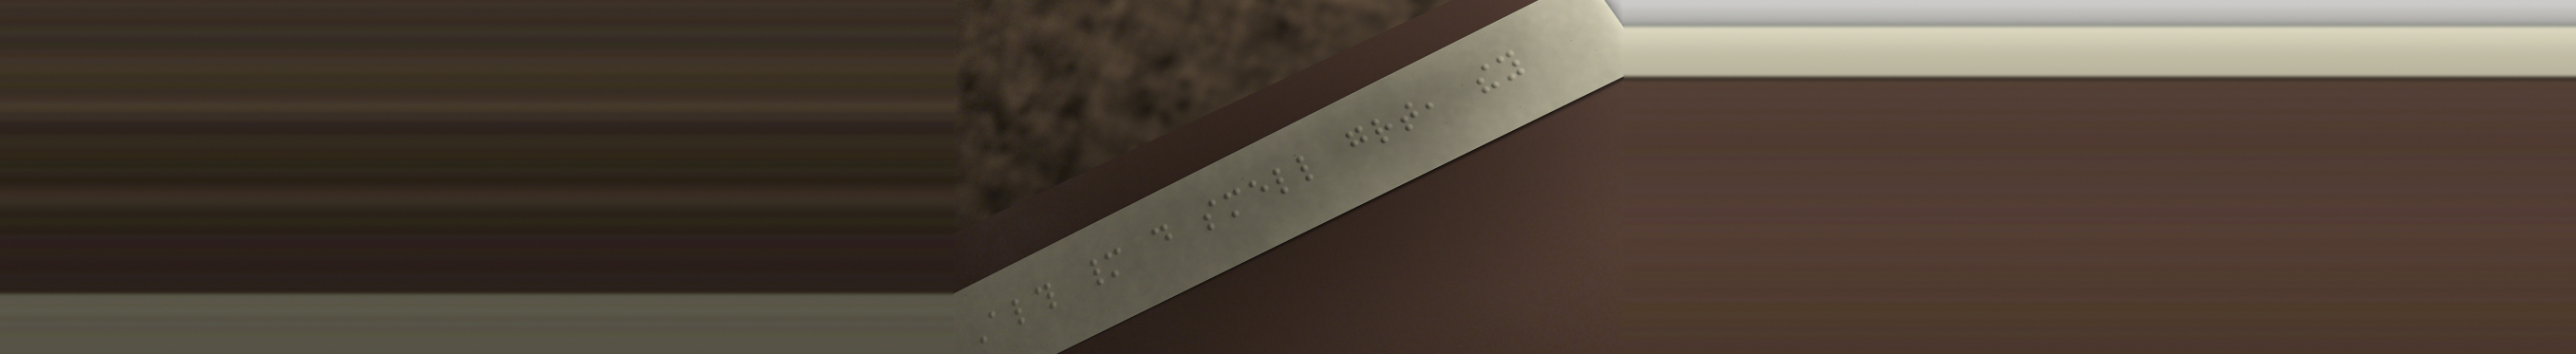Although many do smell great, they
